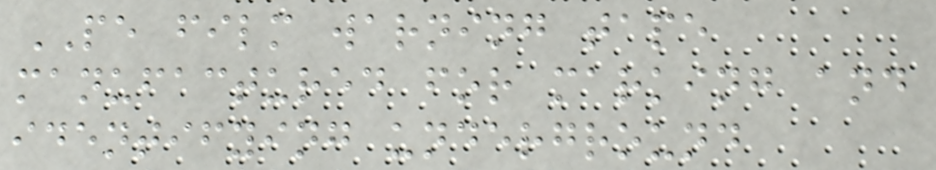PE film warning tape
manufactured for marking and
identifying underground
